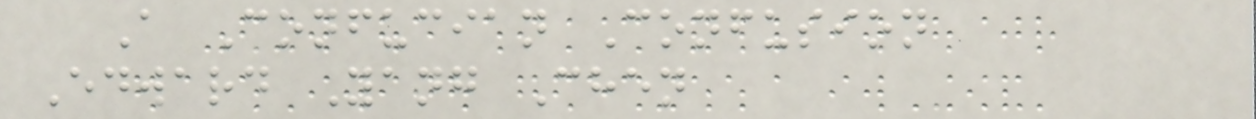A Confucian Confusion
Edward Yang Chen
